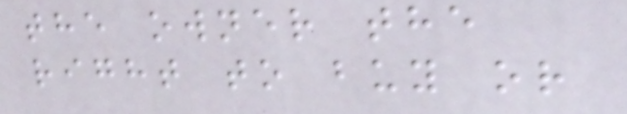the owner the
right to buy or
